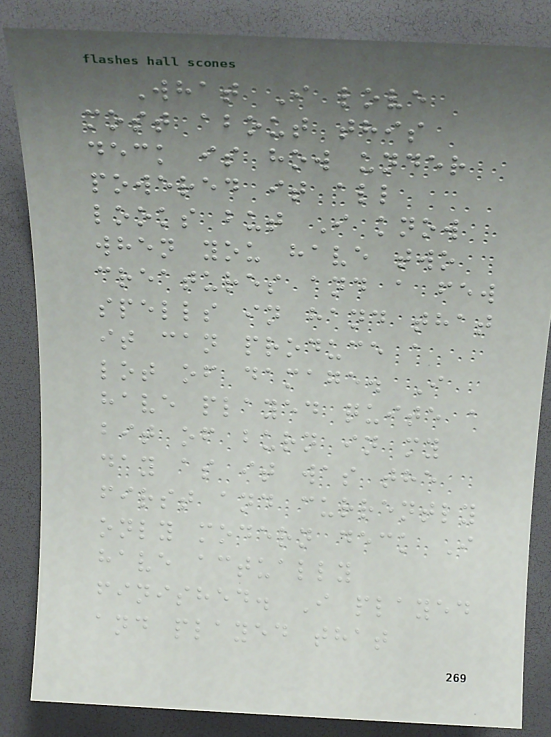What I love
most about this
deck is how under
powered it all
looks but I know
when you have two
creatures and a few
spells in hand that
it can produce a
lot of damage. I
have played quite a
bit of burn in my
day as it was the
first and currently
only modern deck I
have actually
finished. I played
and played that
